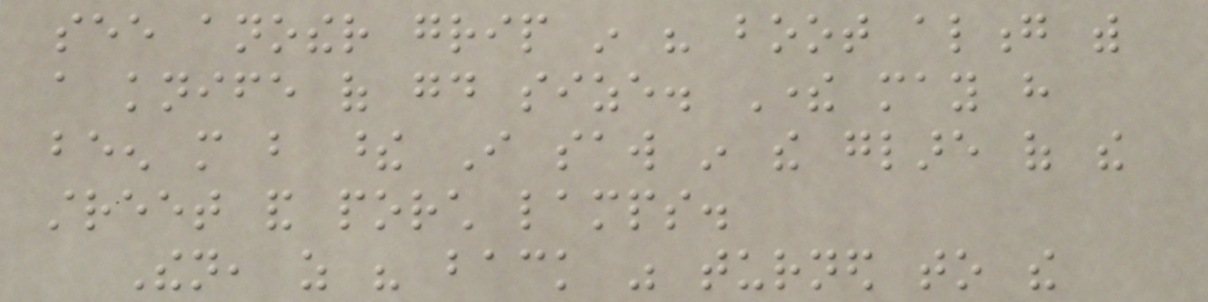see another grip in his boot along with
a knife of good size. There may have
been more but these I saw in the glare of the
street and porch lamps.
Then, as his back was turned to the
